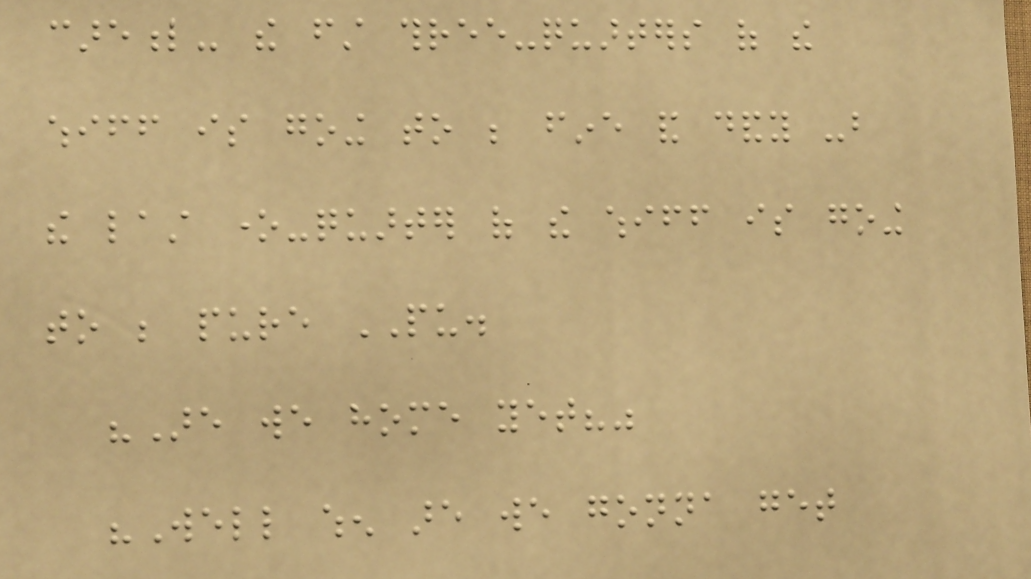careful- the first three-quarters of the
whiff is going to be fine and dandy -but
the last one-quarter of the whiff is going
to be pure PU.
"Are we home yet?"
"Well when are we gonna get
